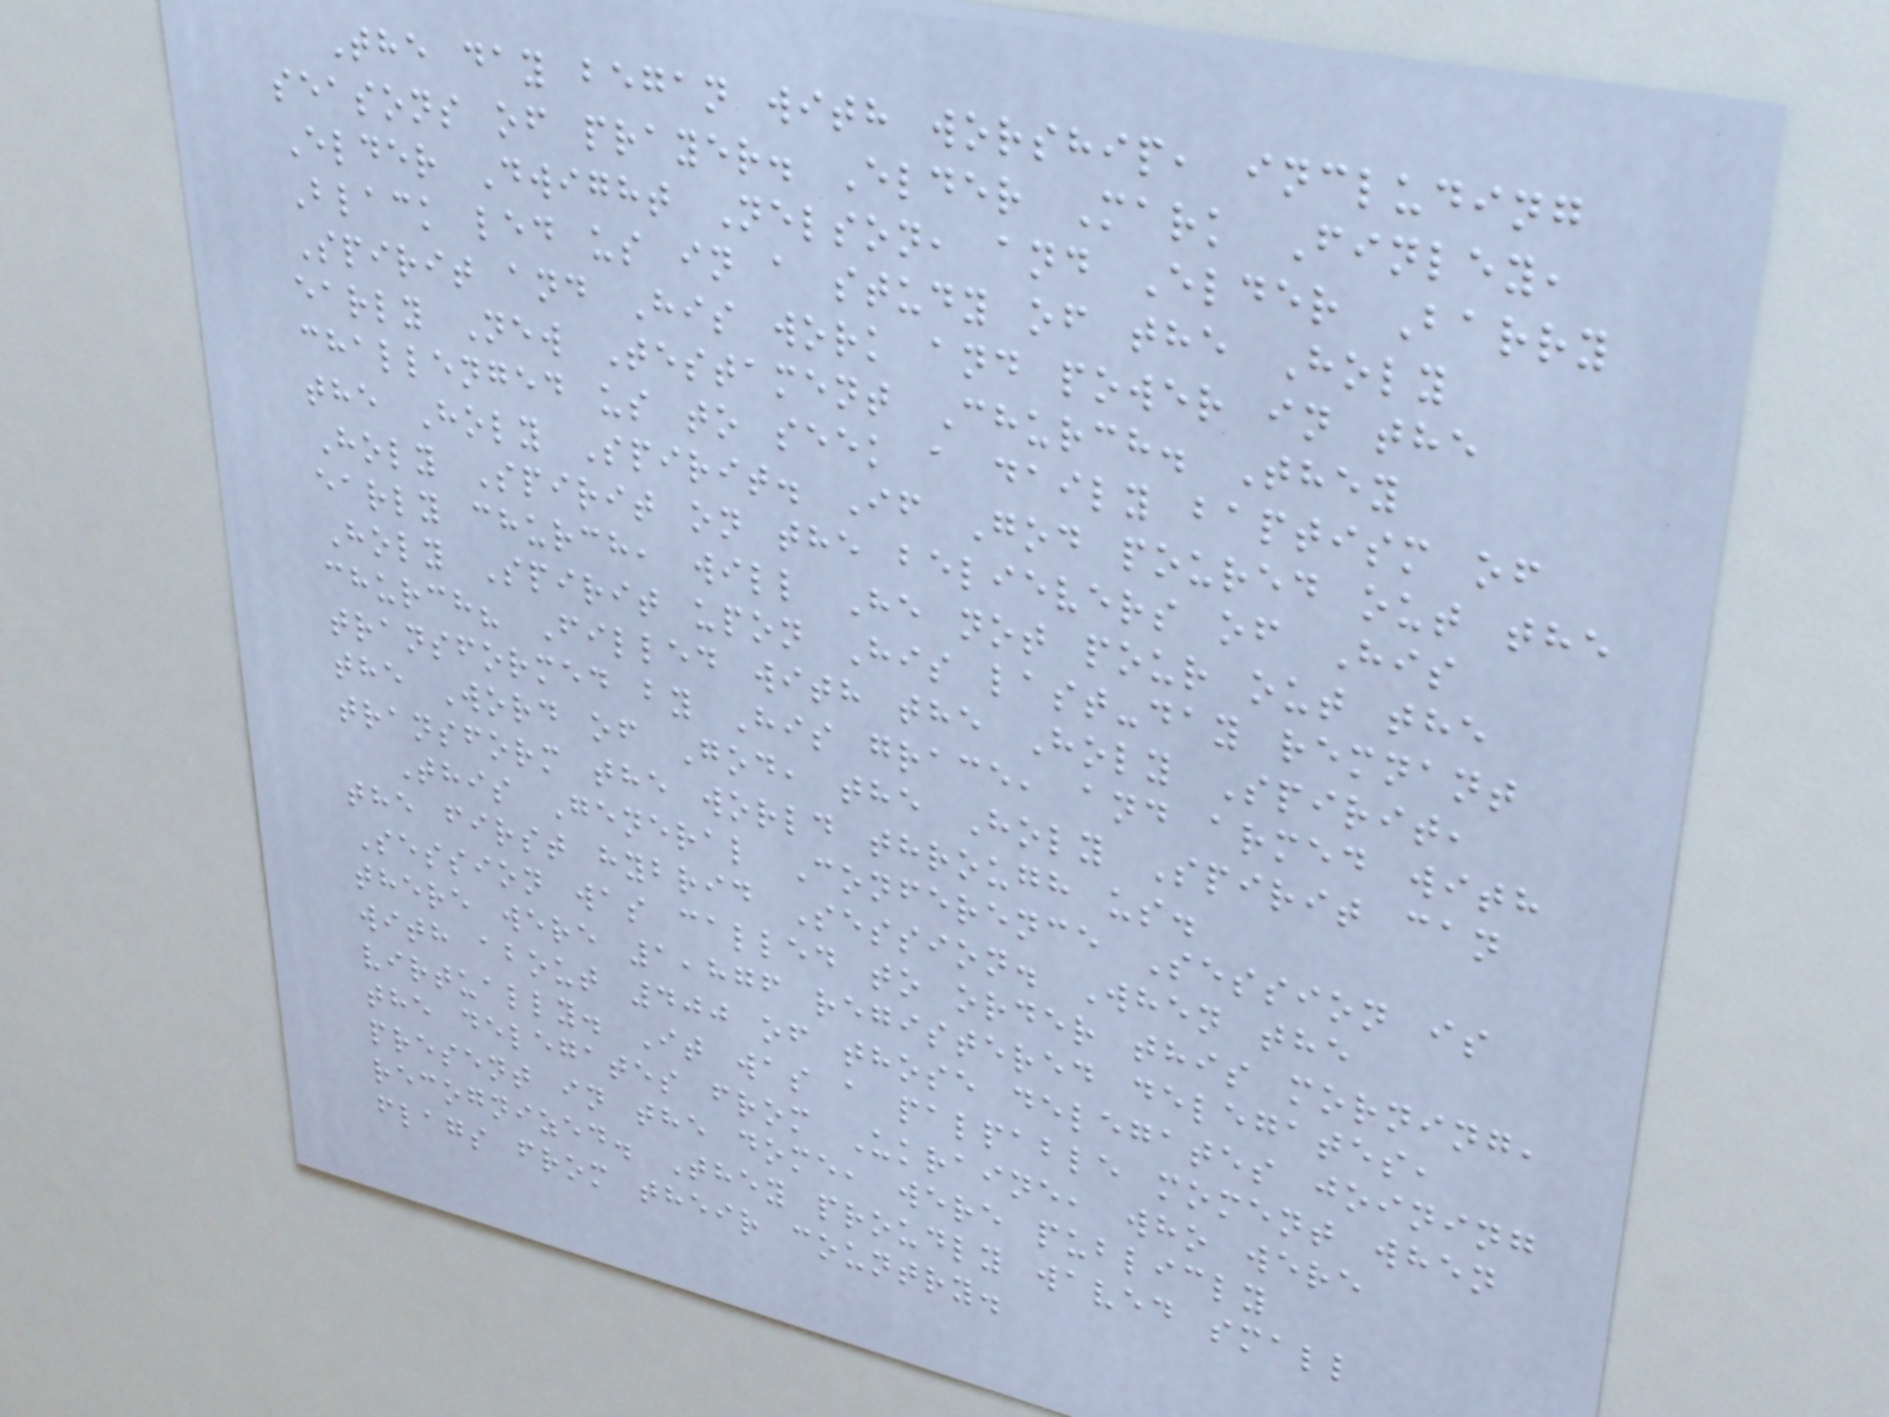The day began with worship, including
seasons of prayer. Elder Mark Finley,
Elder Dwight Nelson, and Elder Barry
Black led us in a study of the Holy
Spirit and His work and power in the
early New Testament Church. They
challenged us to seek a daily baptism of
the Holy Spirit. If God poured out the
Holy Spirit on the believers of His
early church, will He not pour out the
Holy Spirit upon His last-day remnant
church? Filled with the Holy Spirit,
transformed by His grace, and armed with
the Word of God, the Holy Spirit can
transform the world through us.
This General Conference Session is
the first hybrid Session. When the
Session was called to order this morning,
there were 1,876 registered delegates,
with about 400 of those delegates joining
virtually. It was a palpable moment when
the delegates from Ukraine, who were
present in the dome, were publicly
recognized. They proudly waved small
flags from their country.
